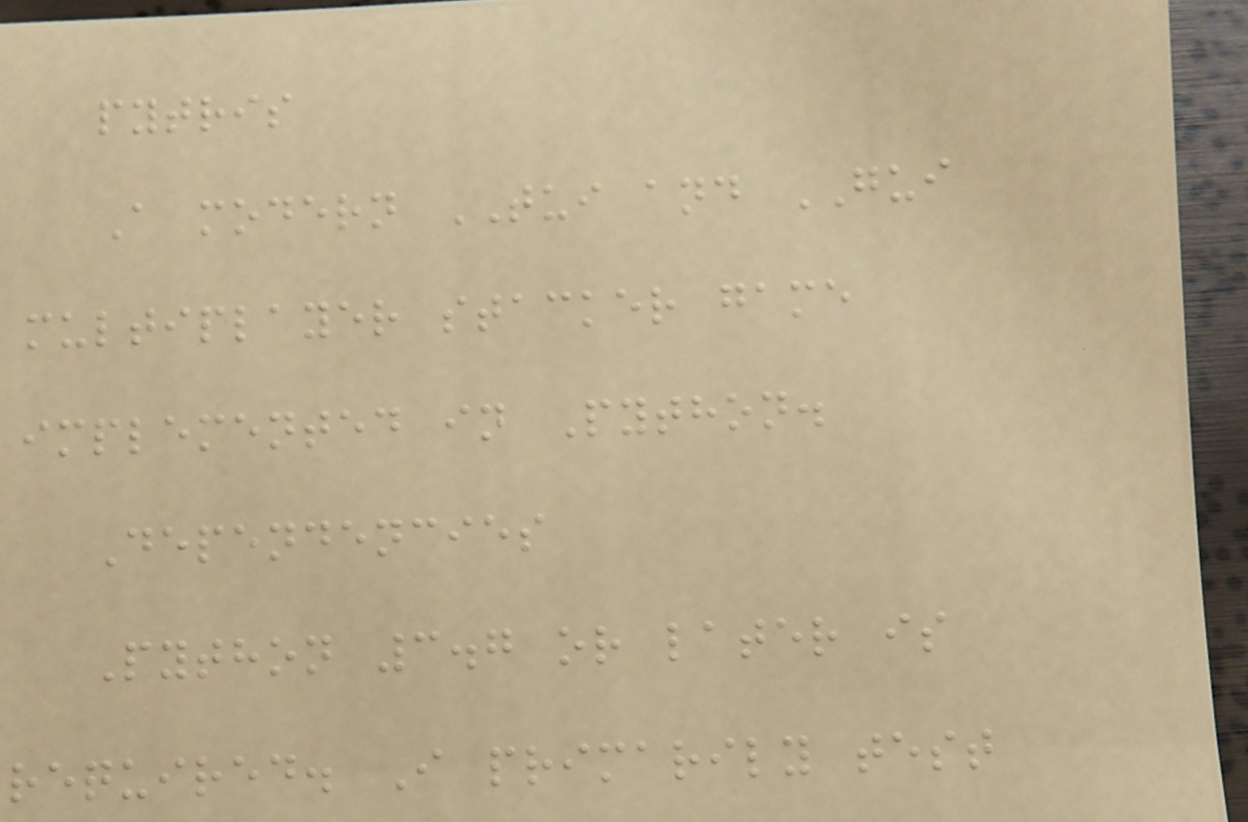pytris
A modern TUI and GUI
multiplayer stacker game
implemented in Python.
Dependencies
Python 3.7 or later is
required. I primarily test
